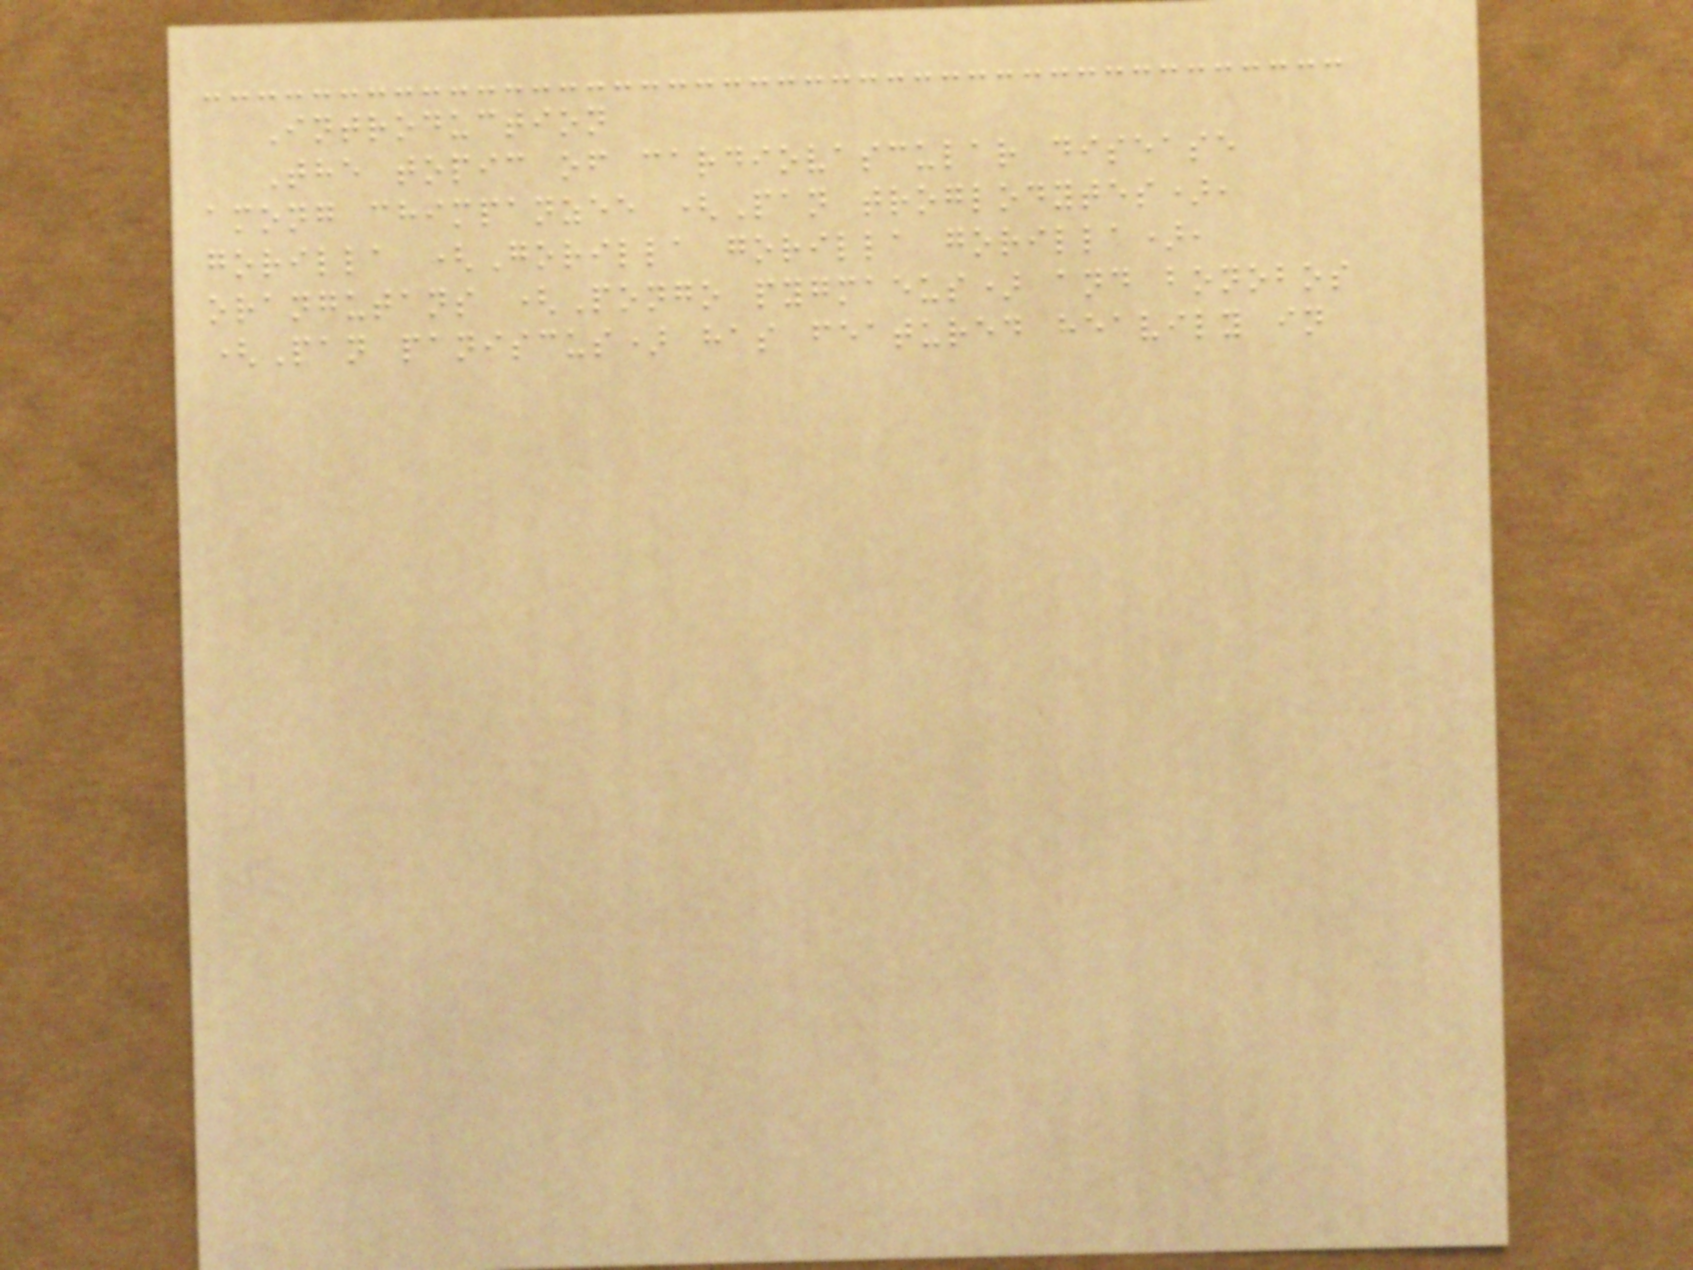Introduction
The topic of cardiovascular disease
among chimpanzee (Pan troglodytes),
gorilla (Gorilla gorilla gorilla),
orangutans (Pongo pygmaeus) and bonobos
(Pan paniscus) has featured heavily in
